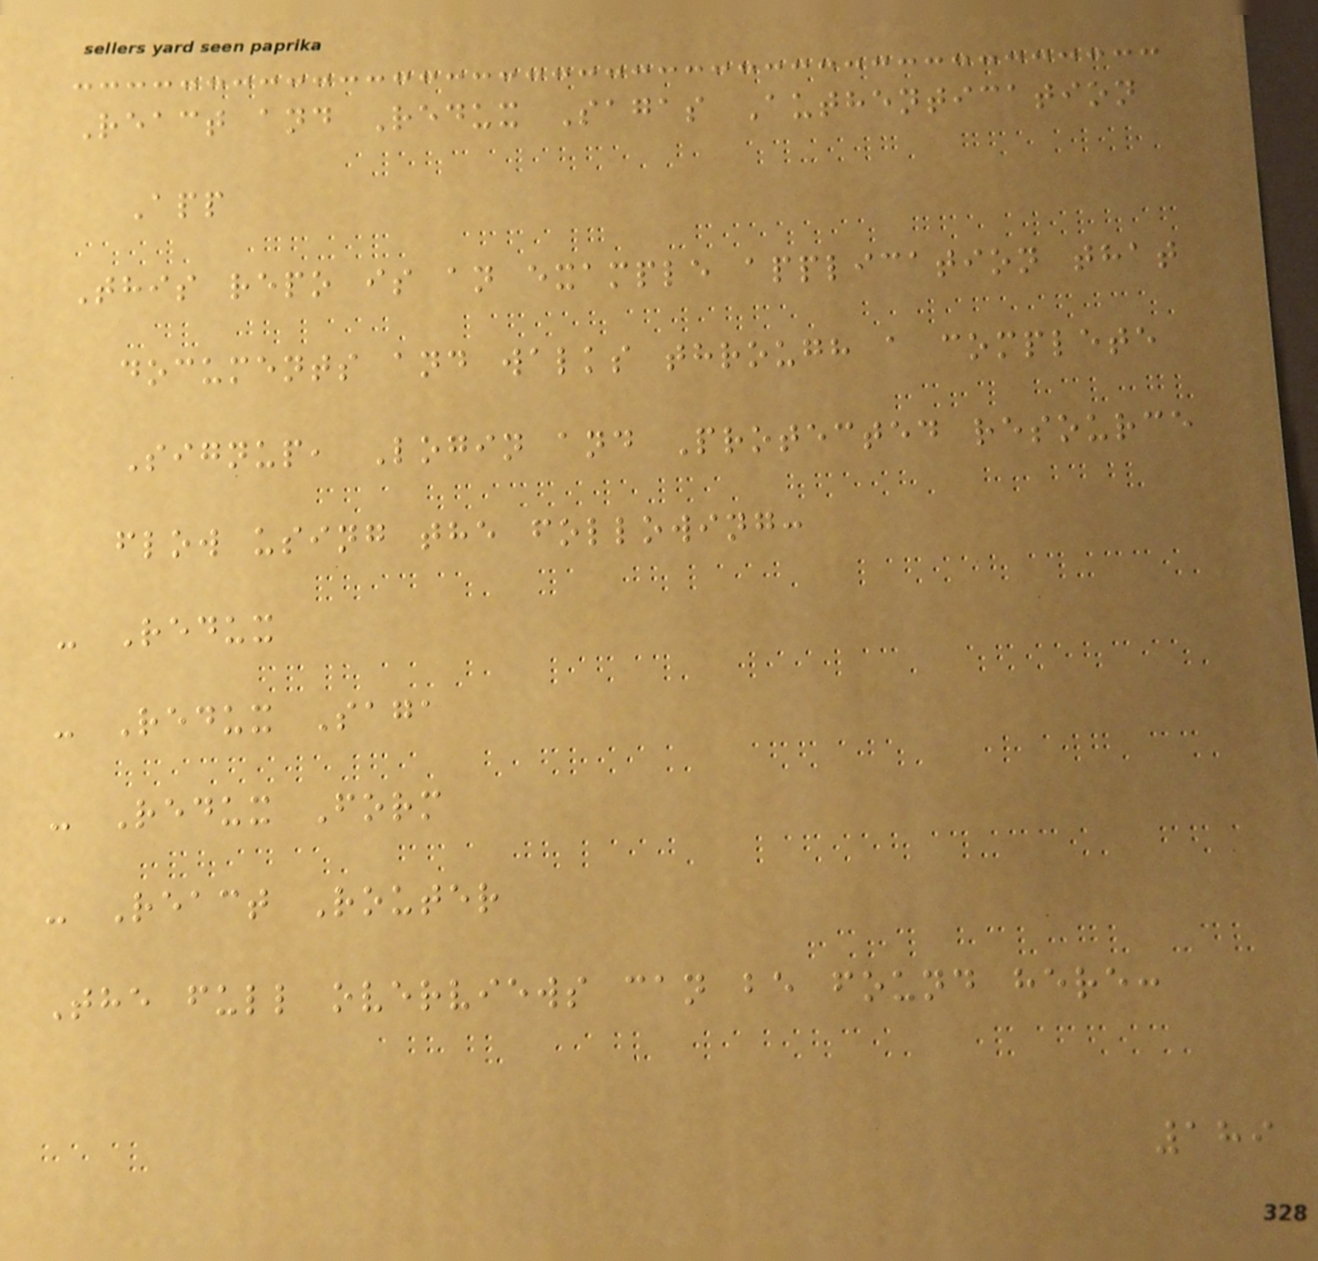React and Redux Sagas Authentication
App
This repo is an example application that
documents and walks through a complete
Signup, Login and Protected resource
flow using the following:
- Redux
- Redux Saga
- Redux Form
- React Router
The full overviews can be found here:
189
